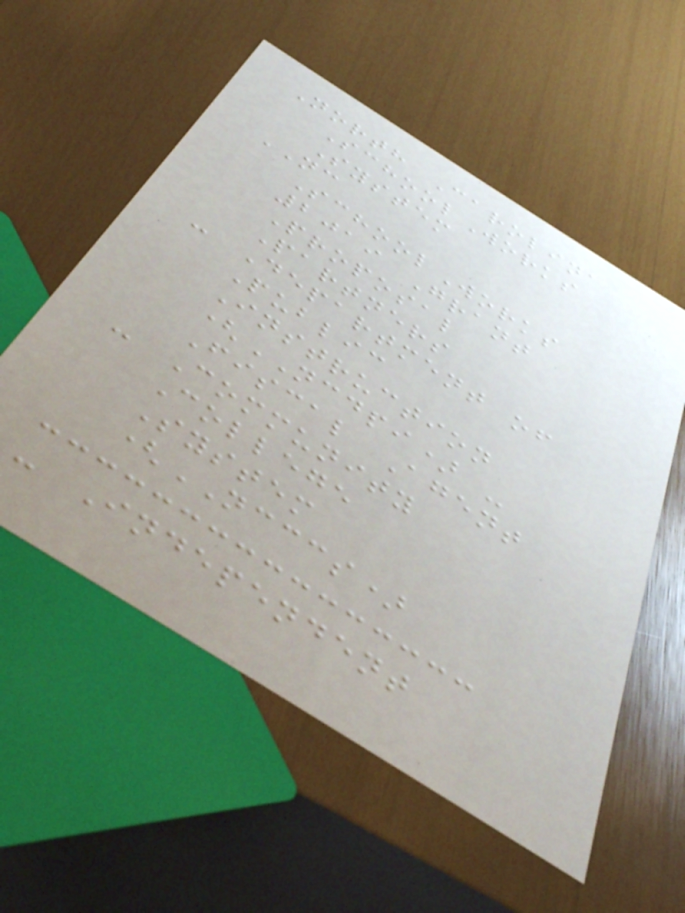North Carolina
SchoolWorks
System
NC
SchoolWorks
2019 Grant
Proposal
Partners
- Department of
Public
Instruction
(NCDPI) -
Fiscal Agent
- Community
College
System
(NCCCS)
- Independent
